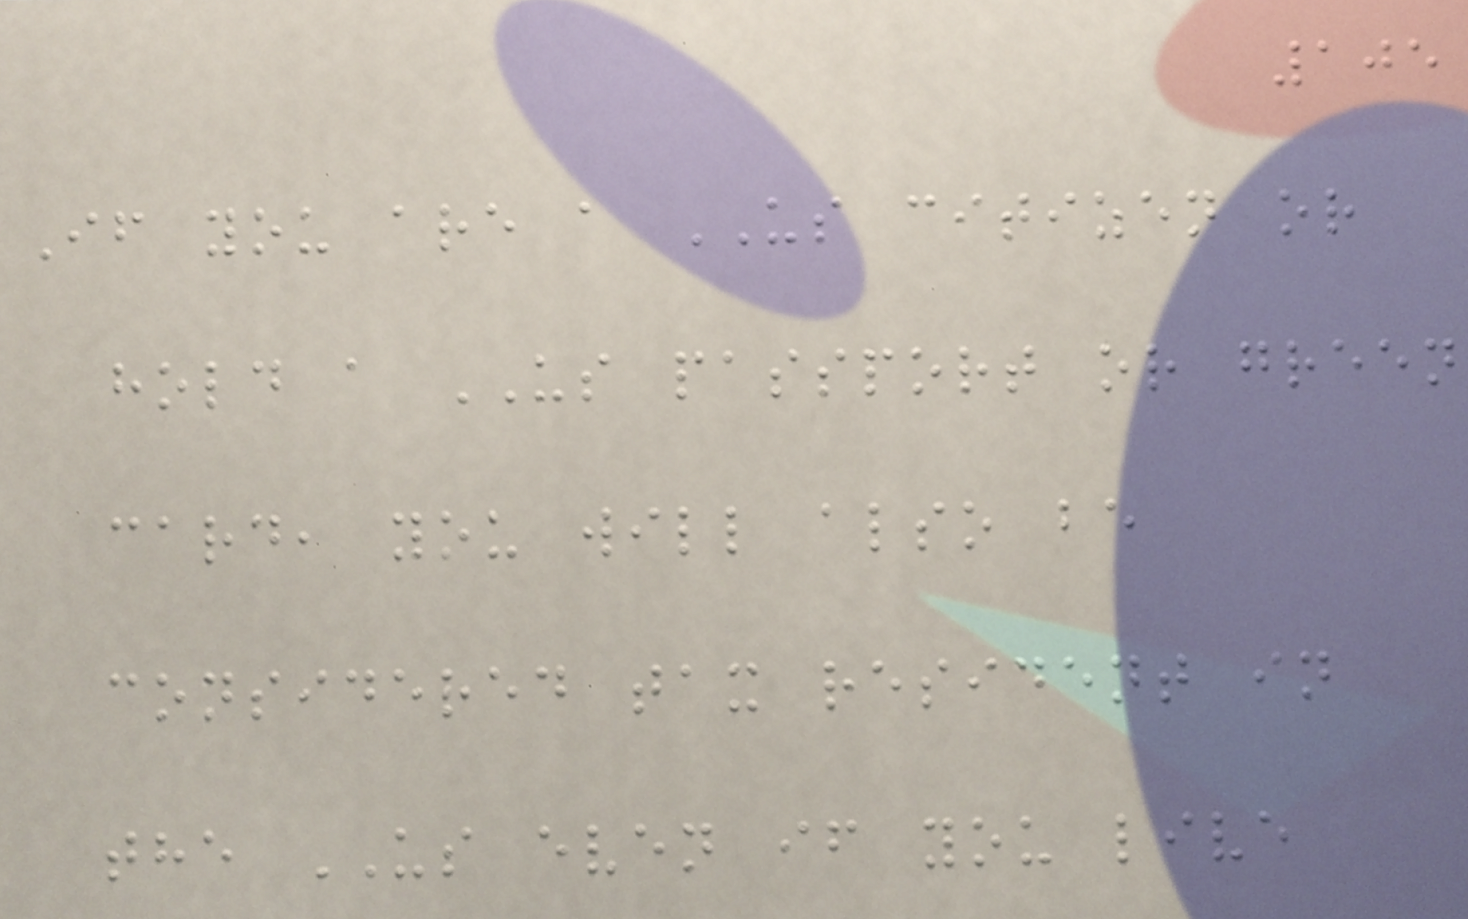105
If you are a US citizen or
hold a US passport or green
card, you will also be
considered tax resident in
the US even if you live
